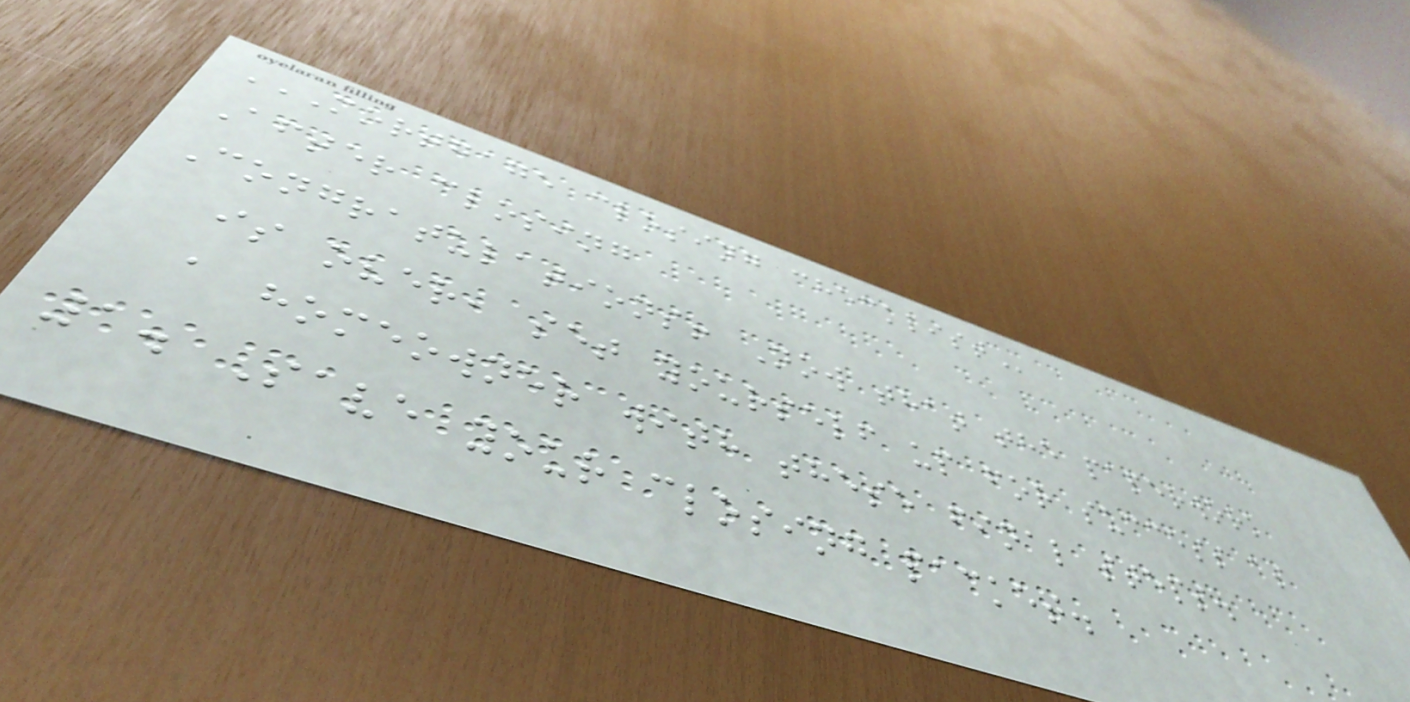MORTGAGE CLOSING CHECKLIST
After closing
Congratulations! Now that the paperwork
is over, set yourself up for success as
a homeowner with these final steps.
1. Save your closing packet.
